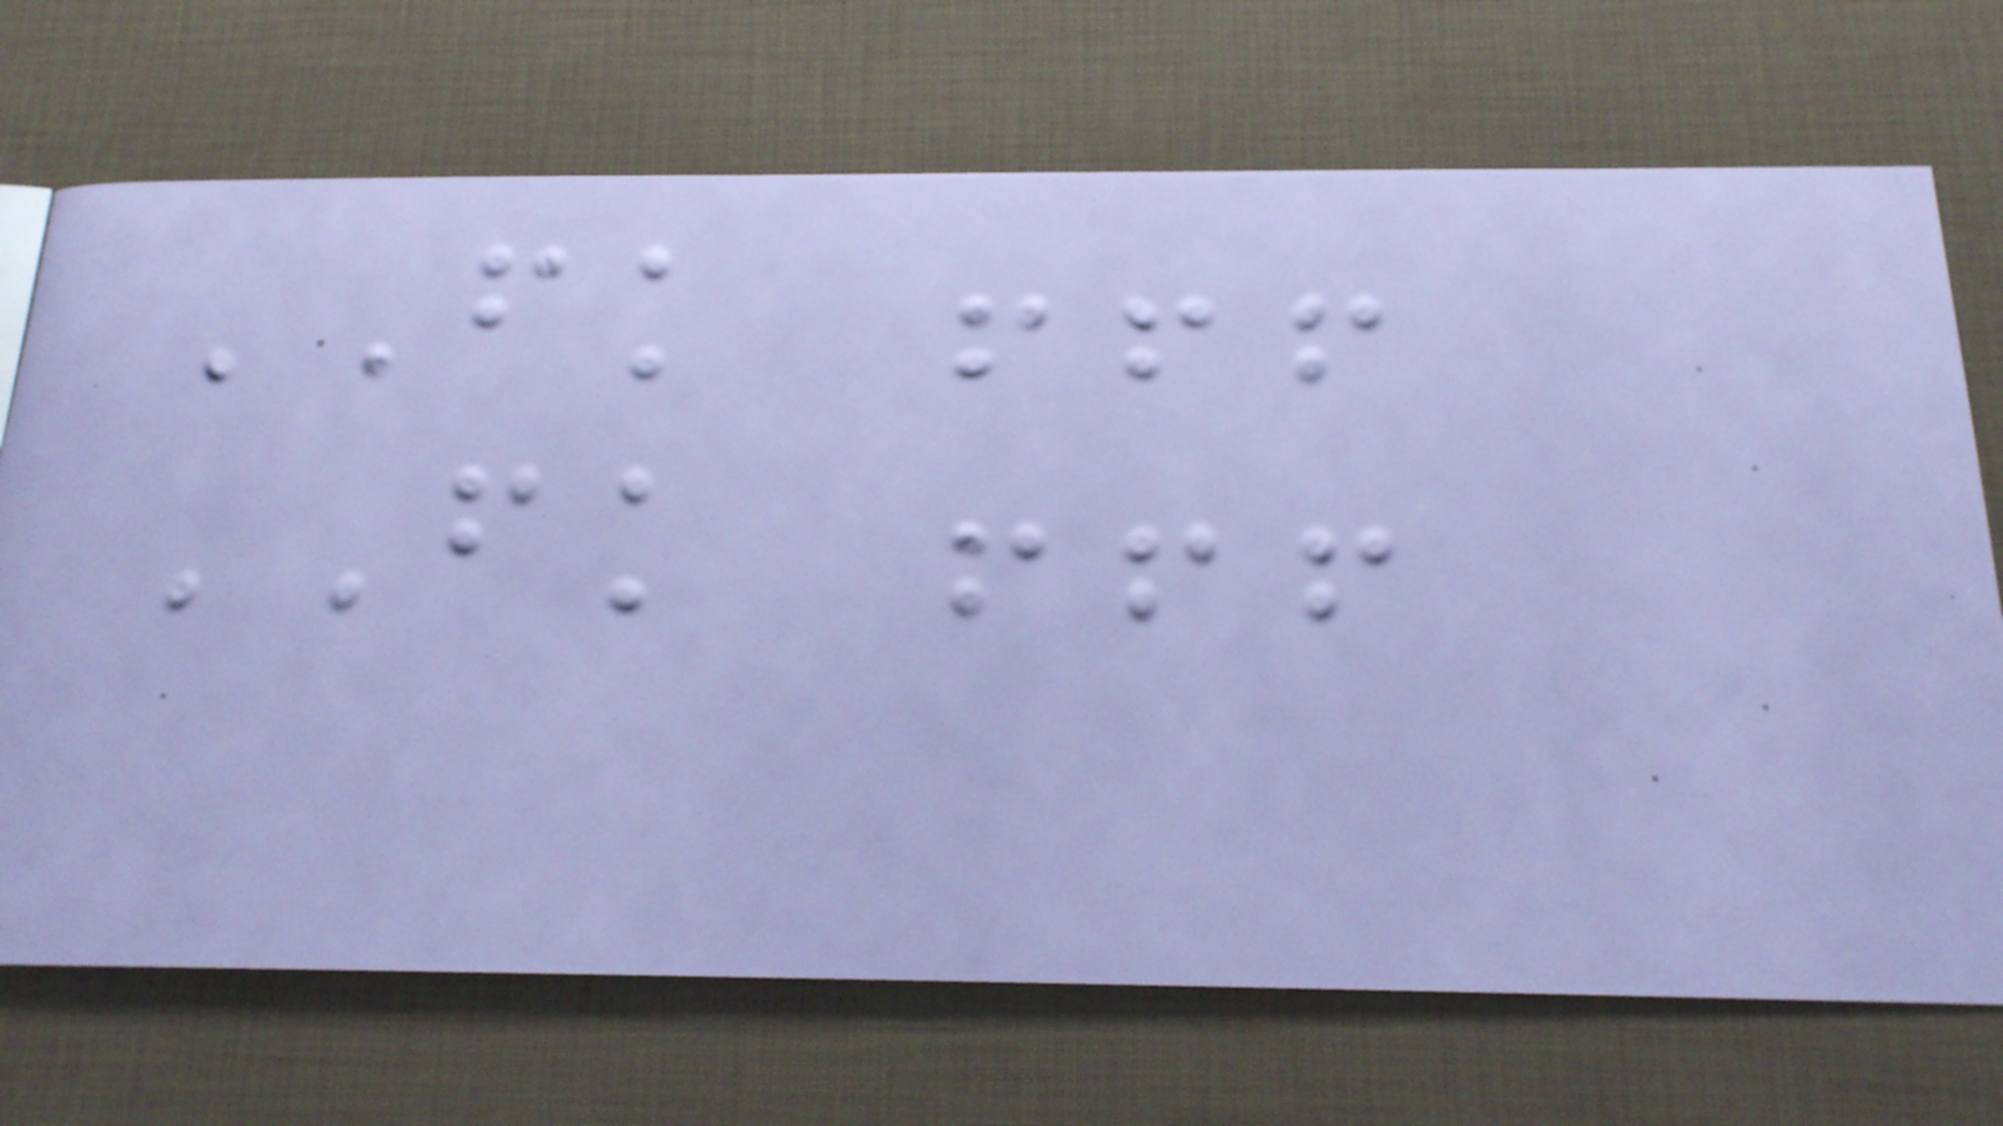FK !!!
FK !!!
